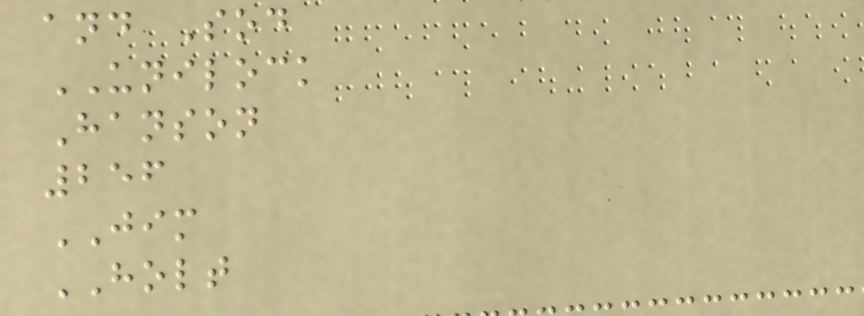and Sod
UNILOCK
Hanson
256
JIM
HOLT
